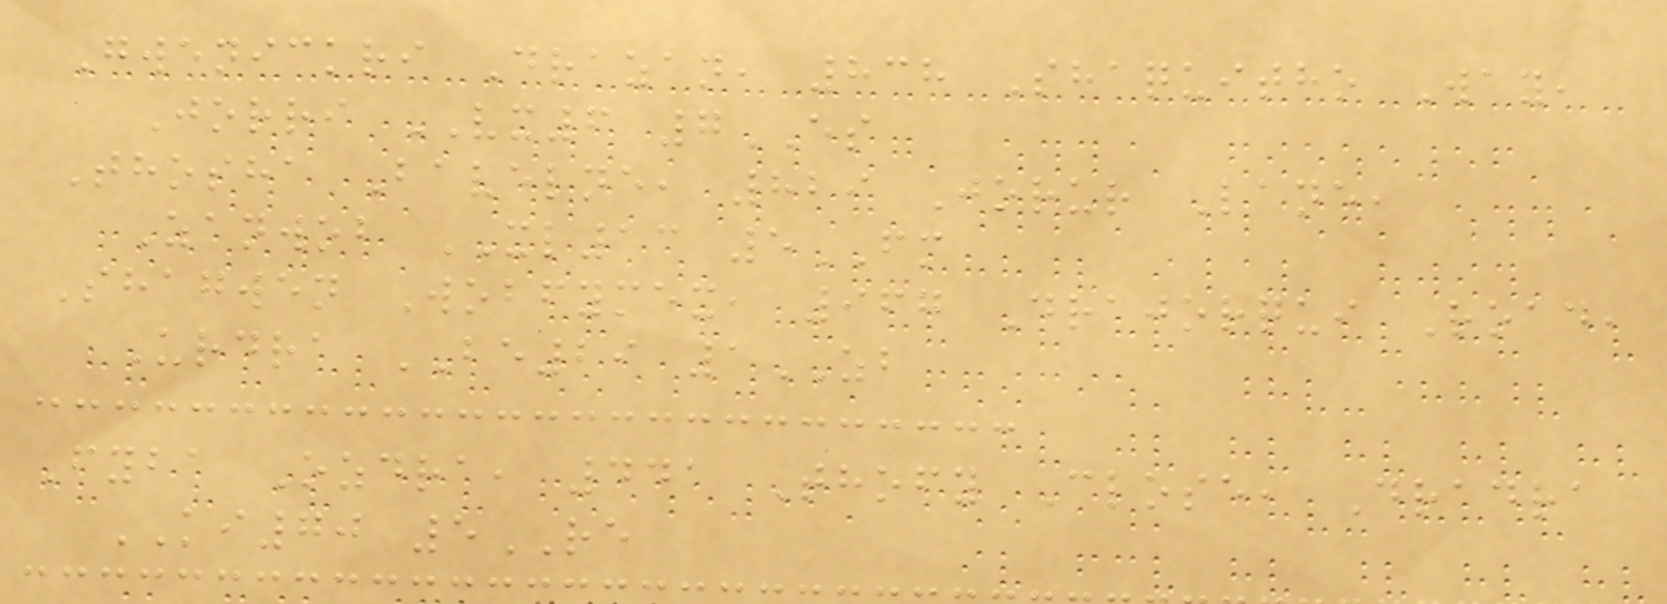Gwenickri Drazan, 838 Shaquitho Way,
Jorri VX6 7ES
Thosha Bavelne, 829 Jorur Lane,
Zanwob XL13 5FM
Shagwen Wobfymex, 967 Drajorqui Road,
Urdra BE29 1ZB
Fyba Ozdra, 441 Thofy Close, Dradra
KI70 5RE
